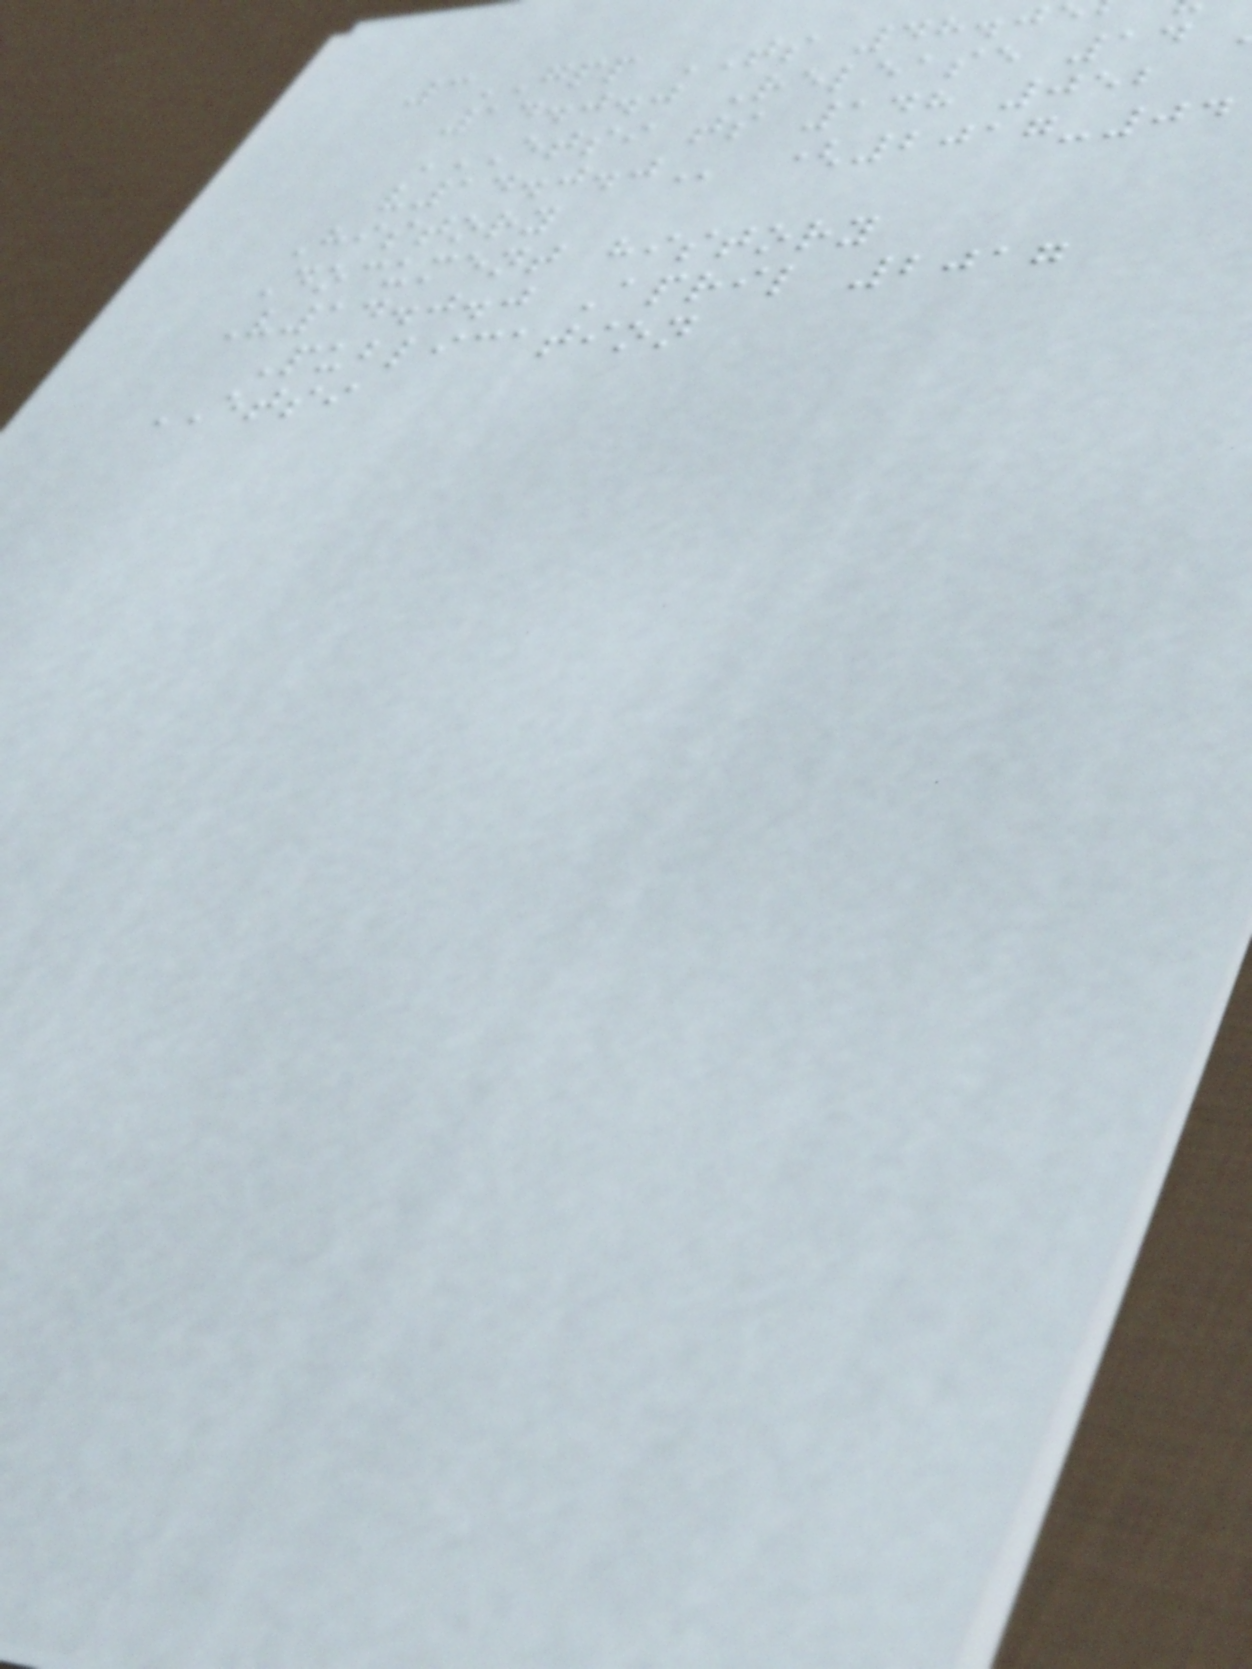3GPP TS 48.0
14.0.0 Release 14
ETSI TS 148 052
(2017-04
History
Document history
V14.0.0 April 2017
Publication
ETSI
